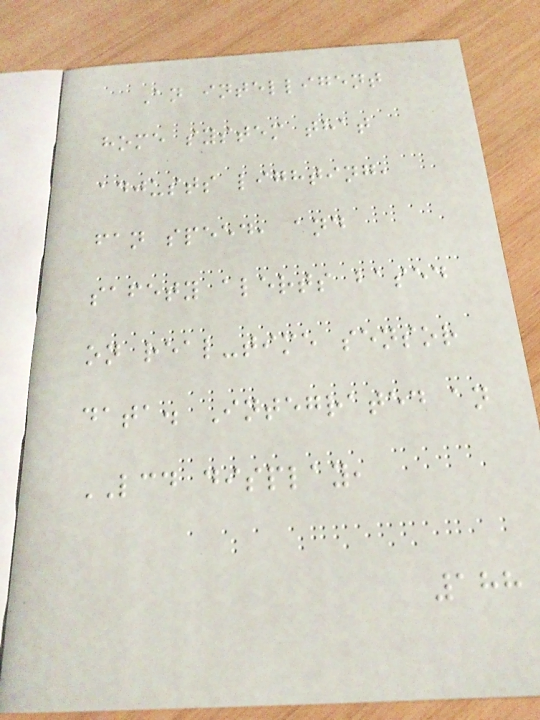An intelligent
home system that
adjusts lighting,
fan speed, and
safety alerts based
on real-time sensor
data. Integrated an
LCD display,
188
